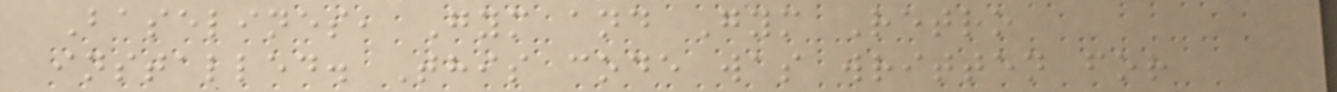Baselines, Gym and Gym Retro
installed. This code was written for
